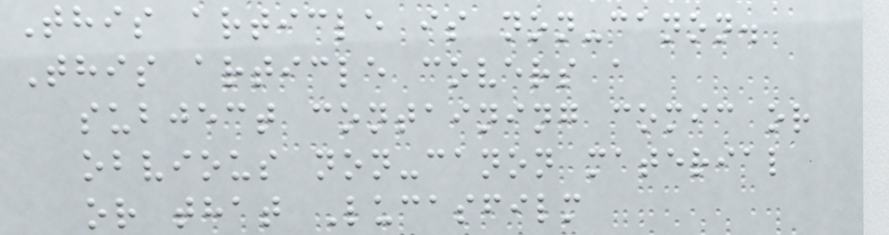This article is non-canon.
This article covers a
subject containing comic or
obvious non-canon material
or that Lucasfilm
